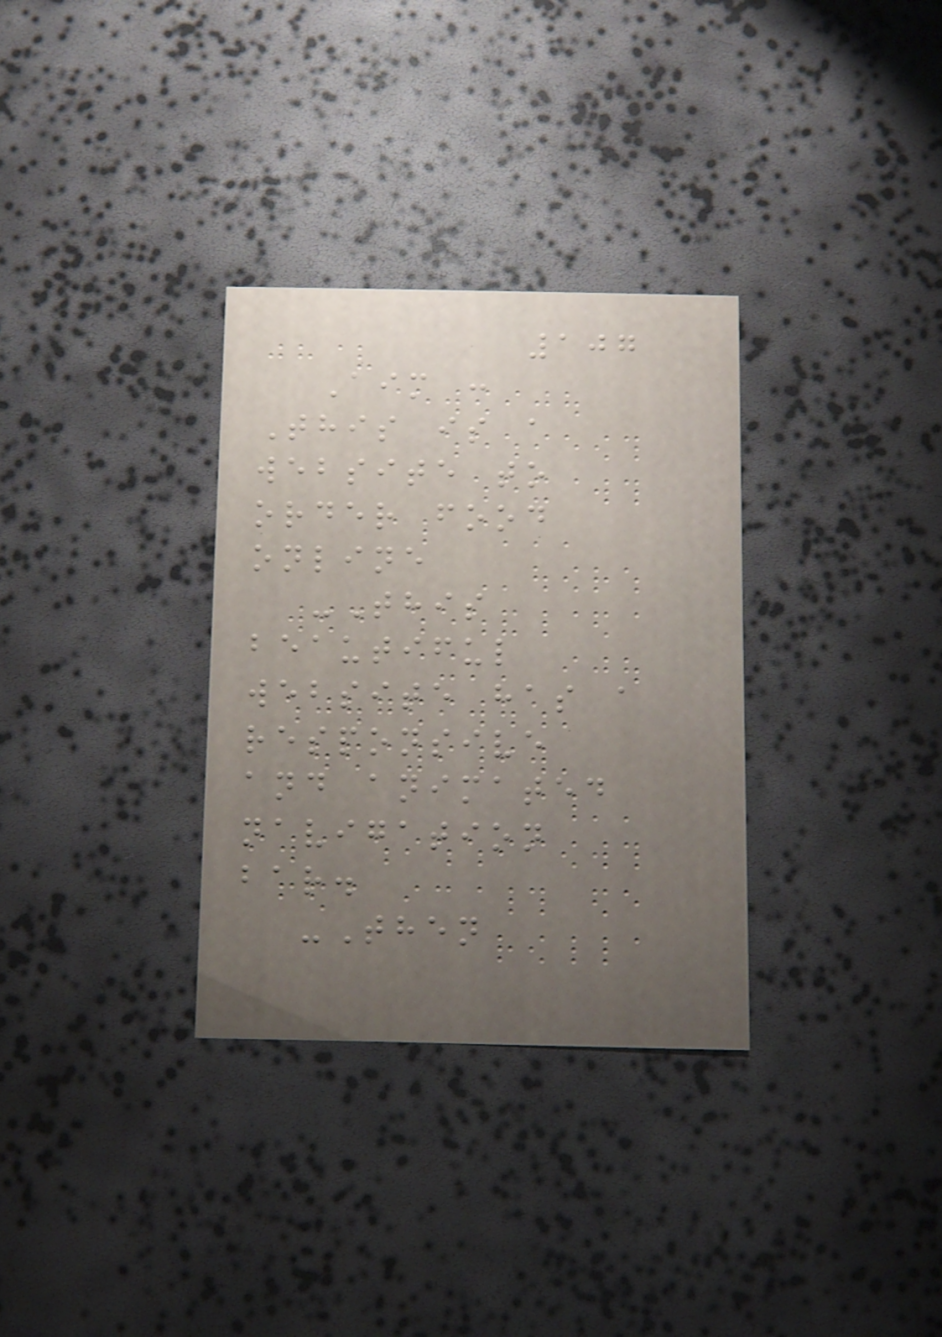107
Aim :
This is a
website to
order food
online
-This
beautiful
website has a
responsive
and animated
navigation
bar.
-Then
